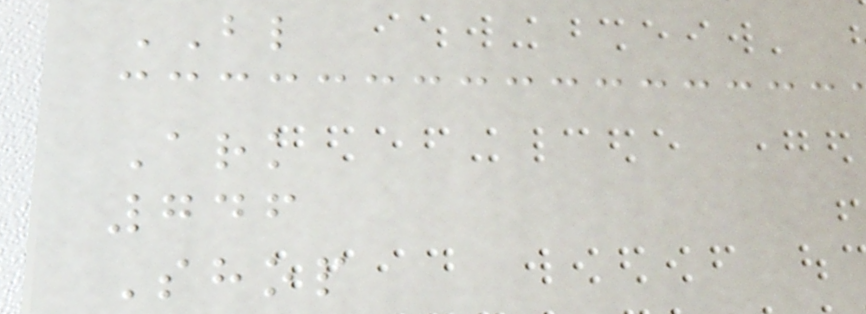BL
Ark
746
Shop
